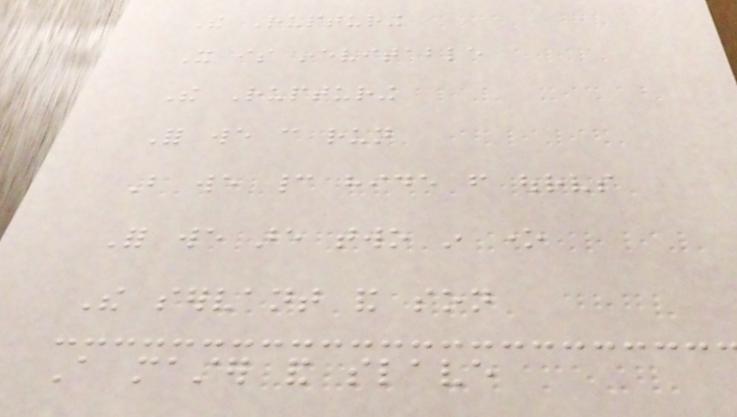The Rupturing
It is inevitable
The Rupturing
For we can run
But we cannot hide from ourselves
For we are two in one
The servant and son
A master and slave
